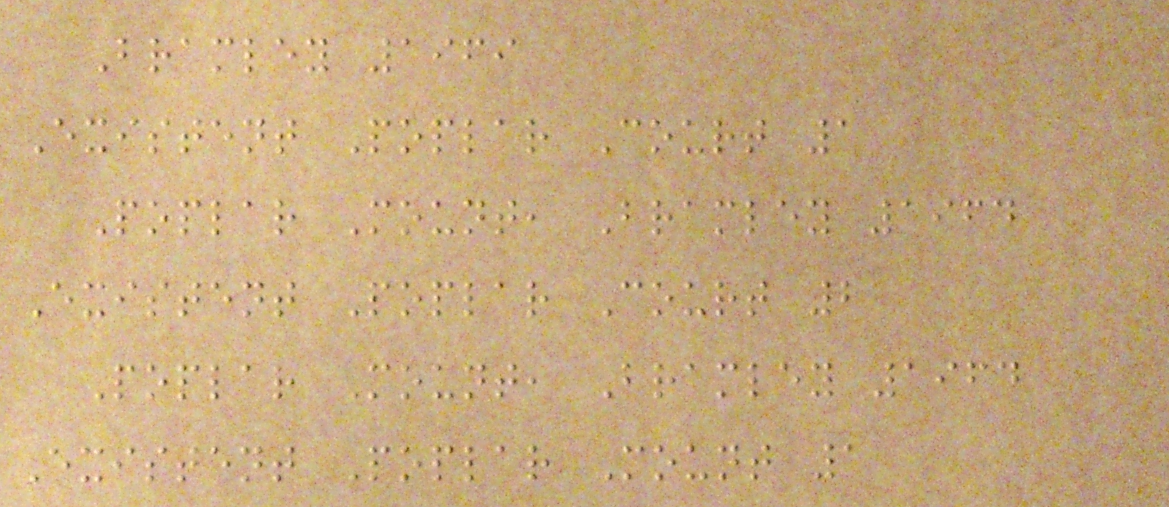Bramley 1969
Existent Poplar Court 1
Poplar Mount, Bramley 1964
Existent Poplar Court 2
Poplar Mount, Bramley 1964
Existent Poplar Mount 1
